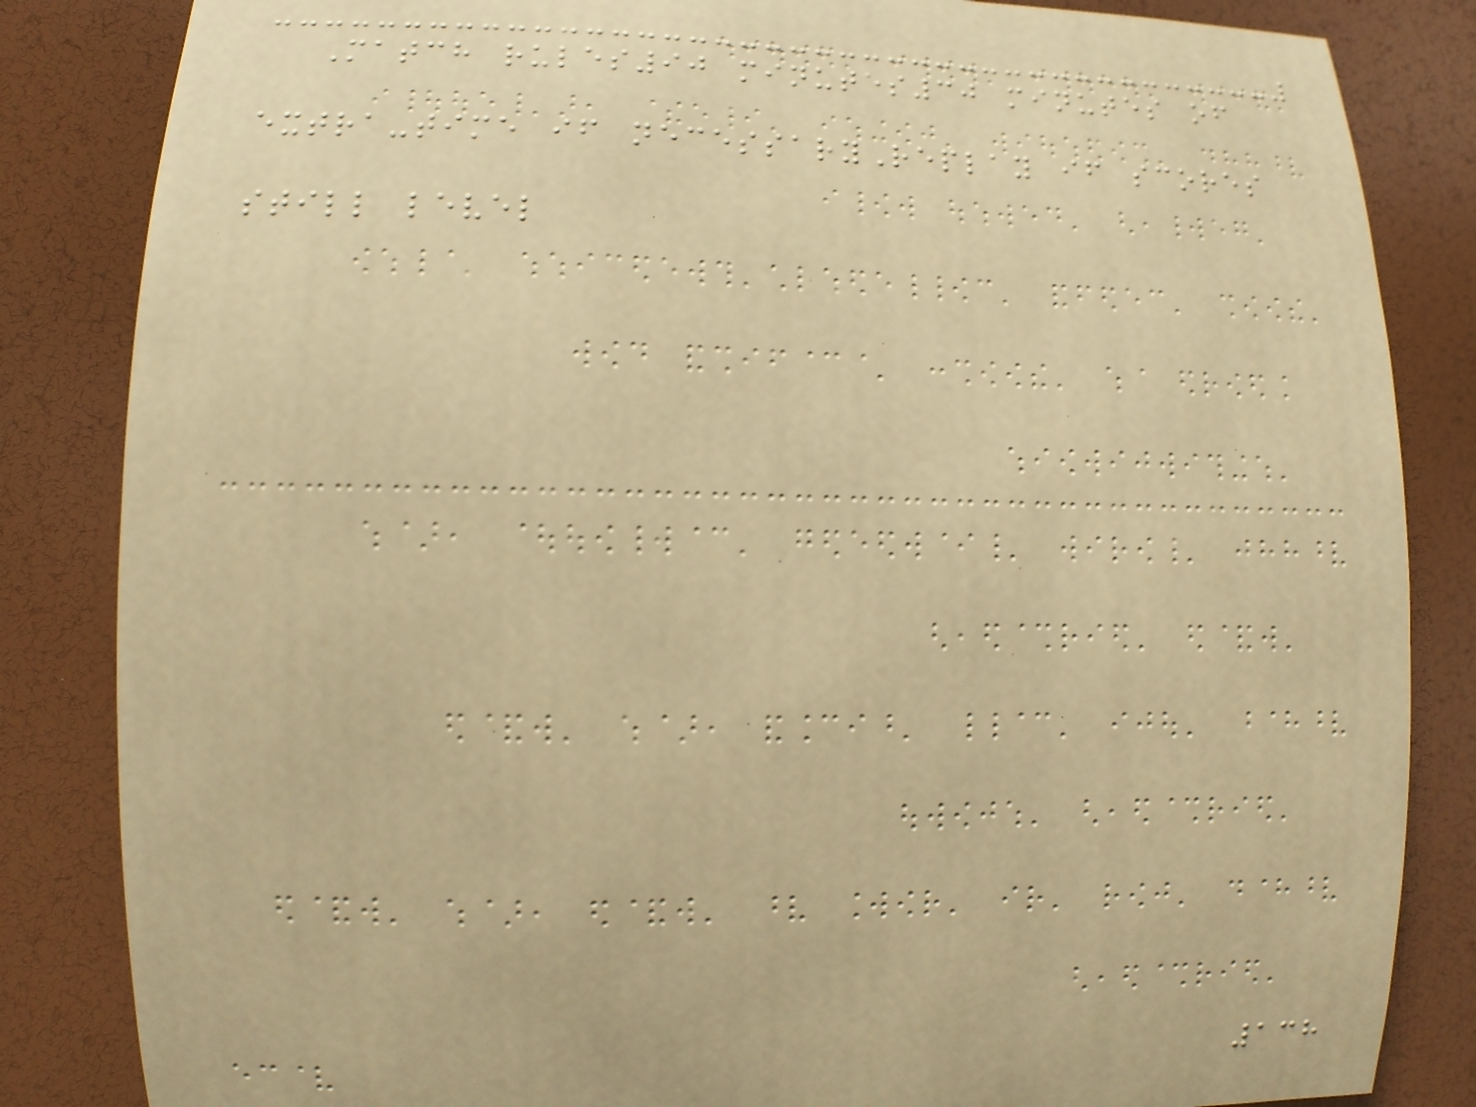Match rules90 minutes30 minutes of
extra-time if necessaryReplay if scores
still level
138
